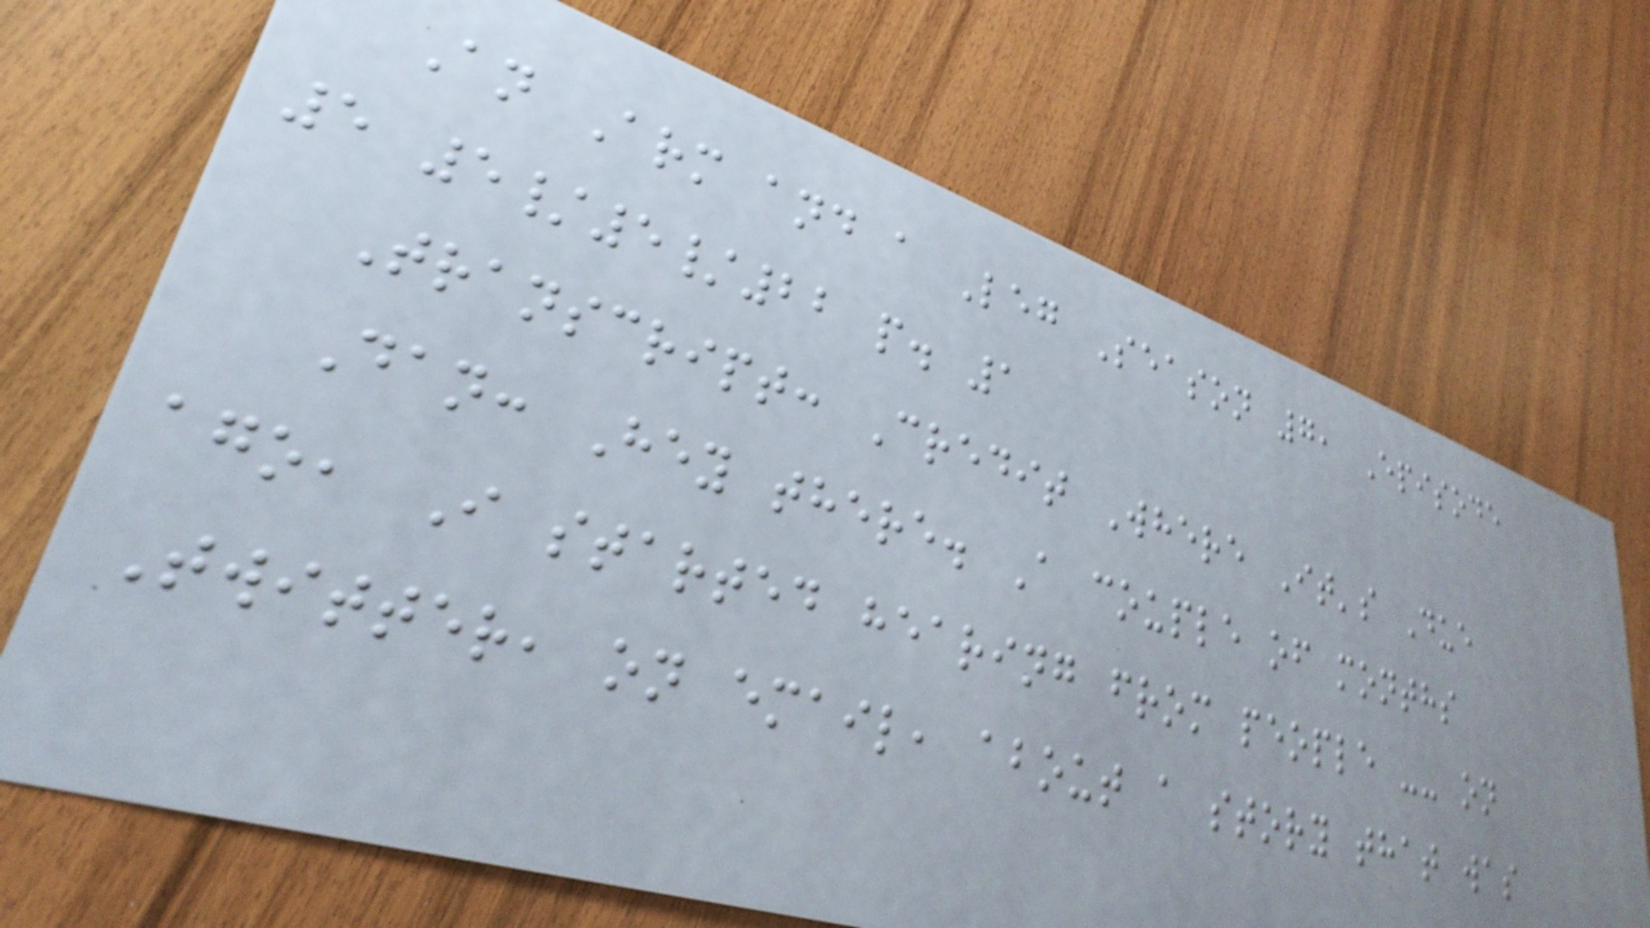An Arm and a Leg Season 7, Episode
5 5/5/22 p. 1
Transcript: Credit Where It's Due
Dan: Hey there. A couple of months
ago, I started hearing from people -- on
Twitter, on email, about a story that was
